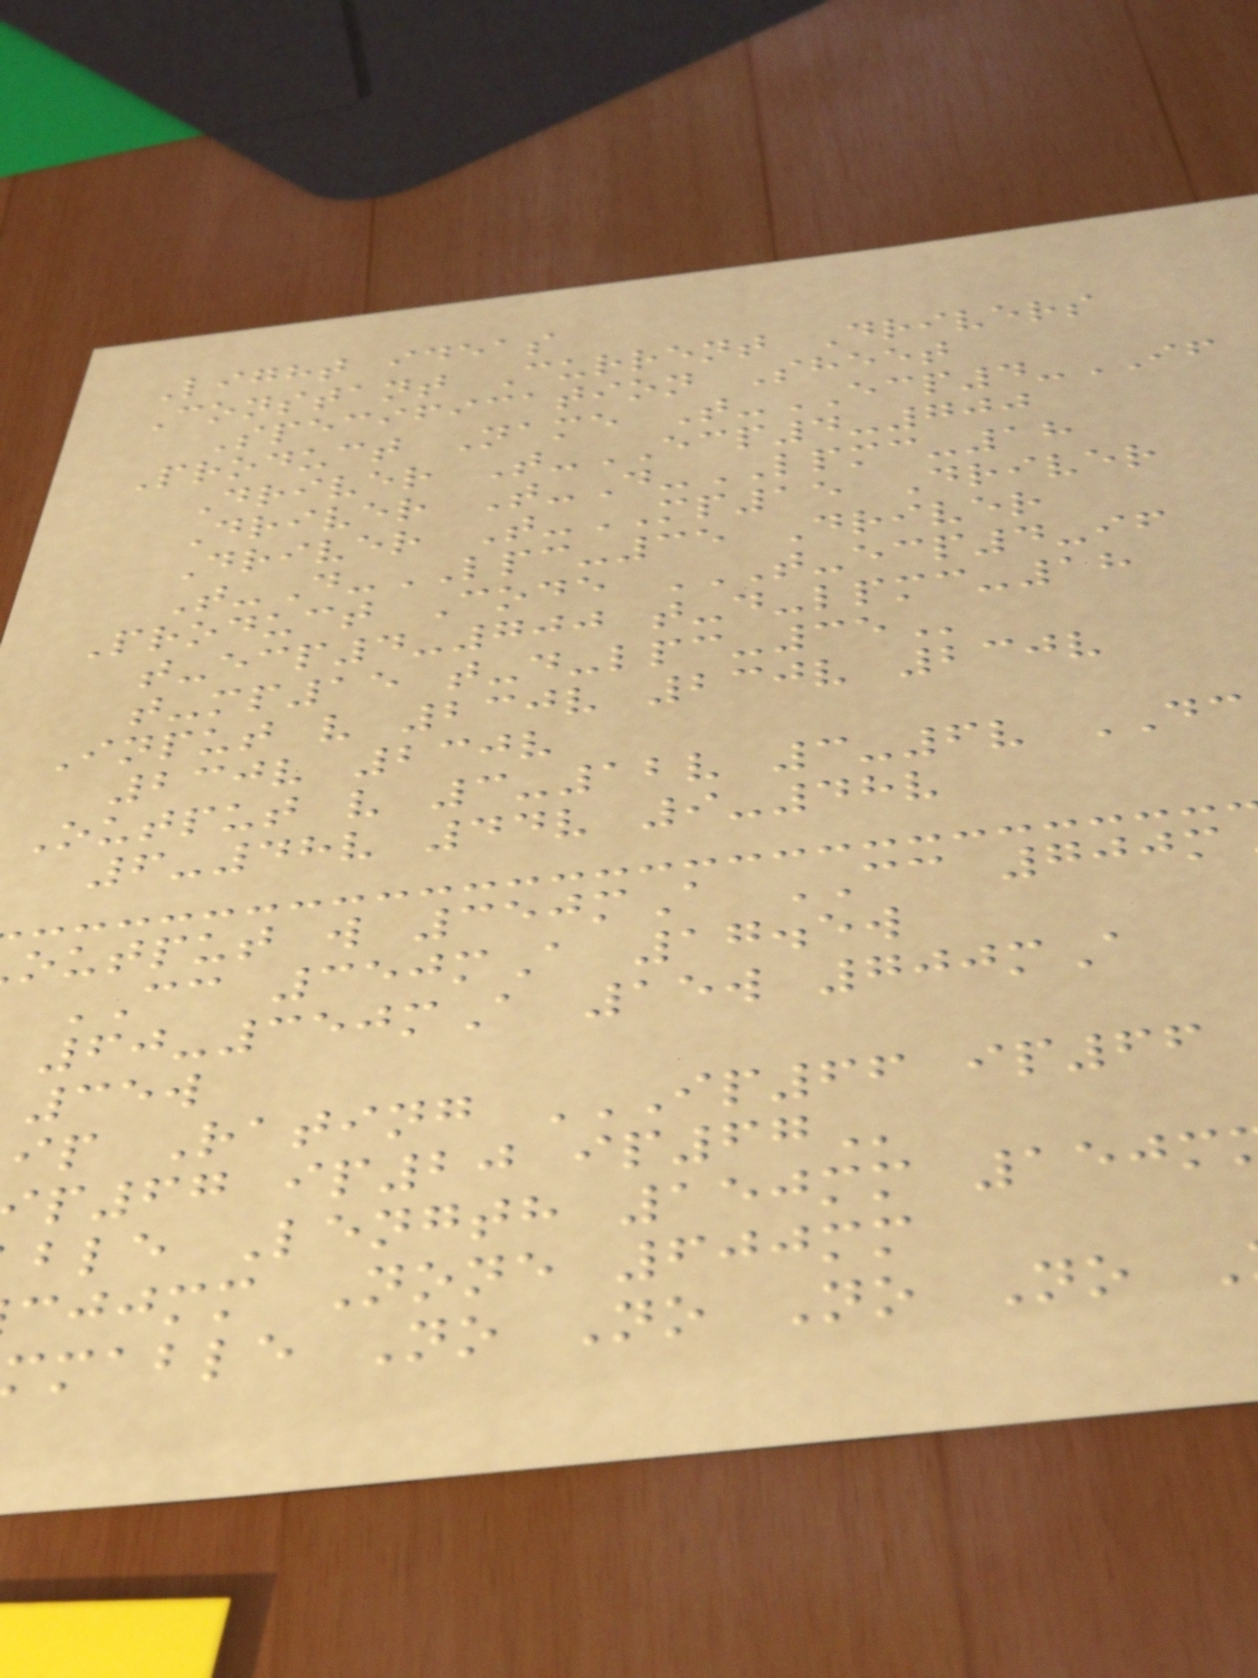Light ideas
Constant Current Drivers
Specification Sheet
Product Name T-ECP4-IF
Driver T-ECP4-700
Driver T-D-LPMC-18
Driver T-MP15 Driver
T-D-LPC-35 Driver
Product Code T-ECP4-IF
t-ecp4-700 t-d-lpmc-18
t-mp15
Input v 230v 230v 230v
230v 230v
Output v 3-12v 3-6v DC
6-48v 44v 9-48v
output w 350mA CC 700m
CC 350mA 17.5w
60-350mA 15w 700mA
35w
p67 ip20
ble Length 150mm 150m
cjjmm None 600mm
mable No No No No
